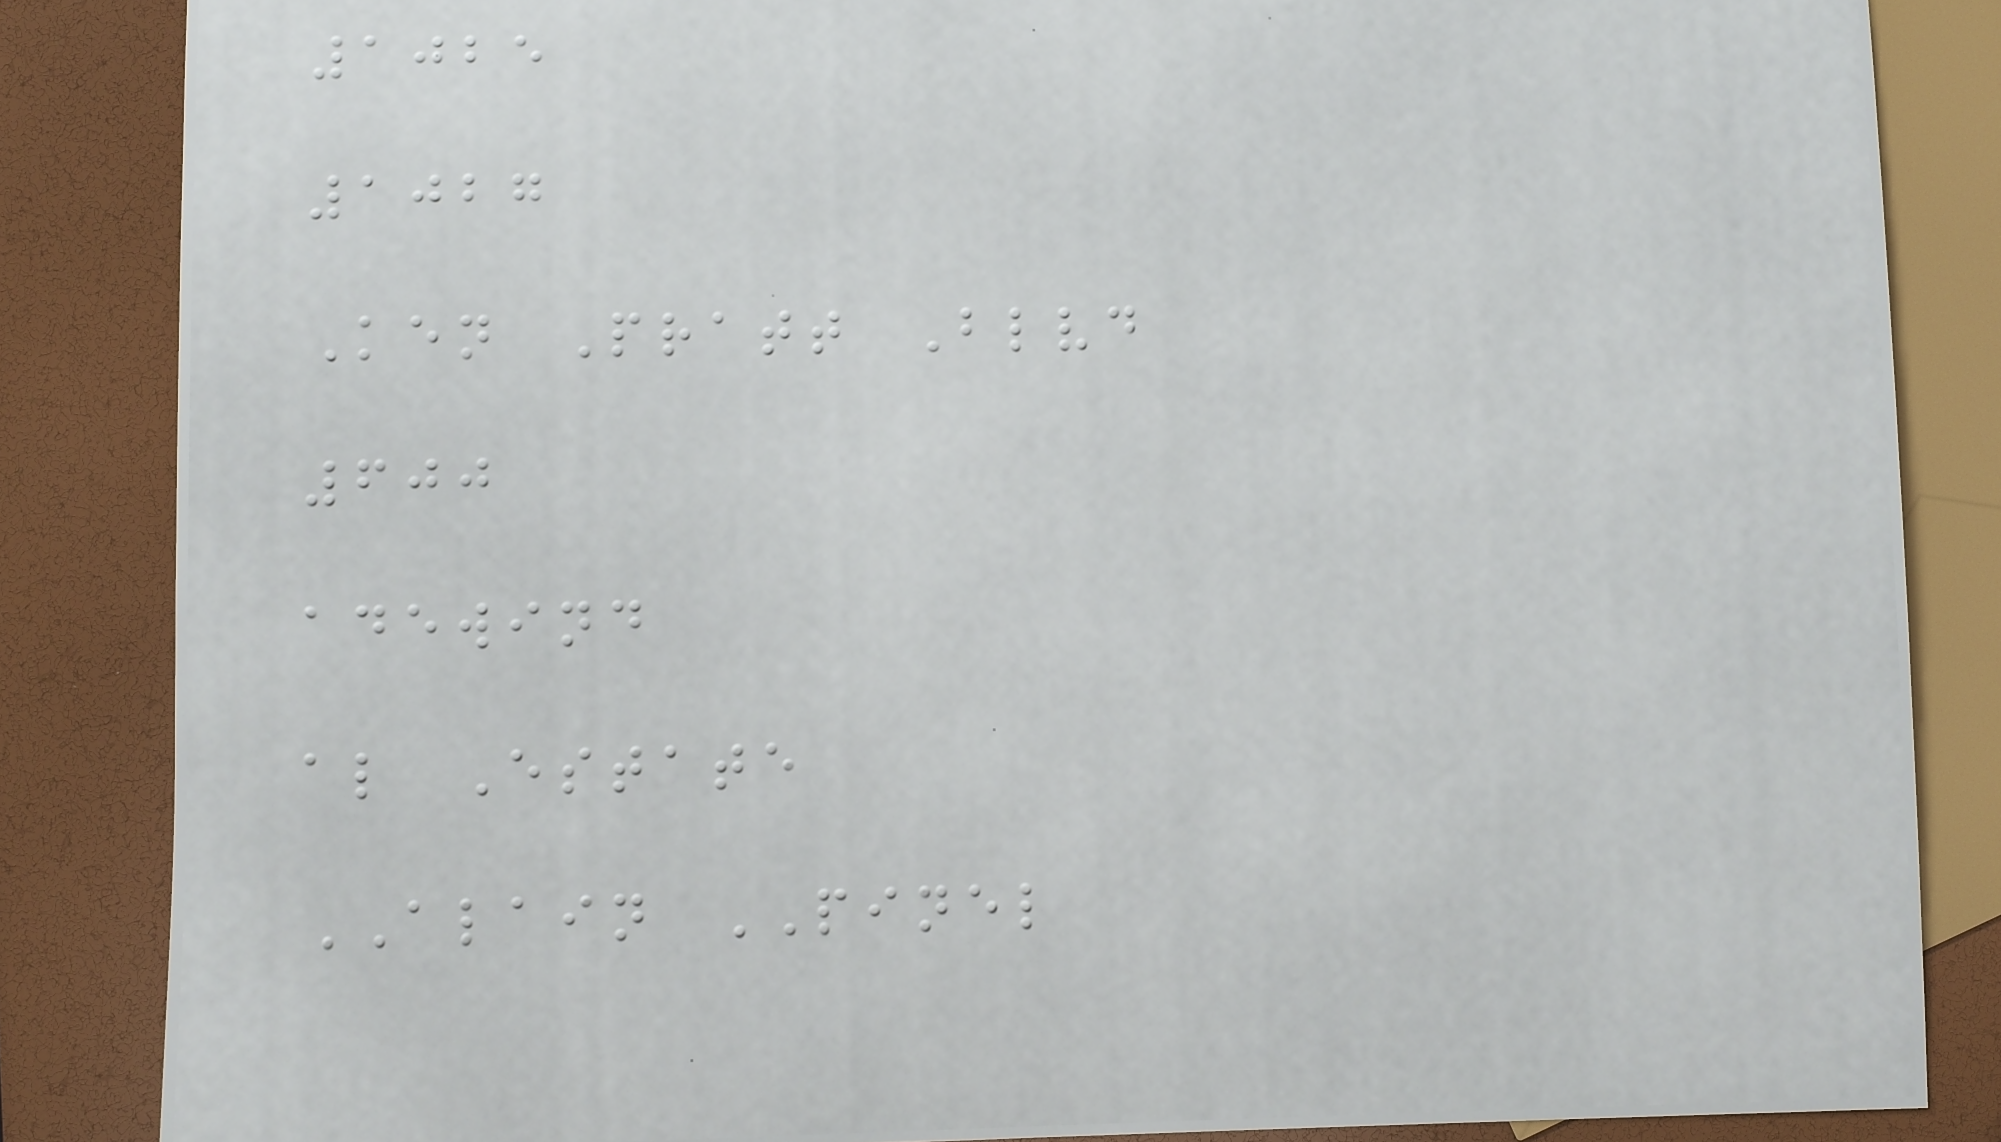1025
1027
Ken Pratt Blvd
600
adewind
al Estate
ALAIN PINEL
